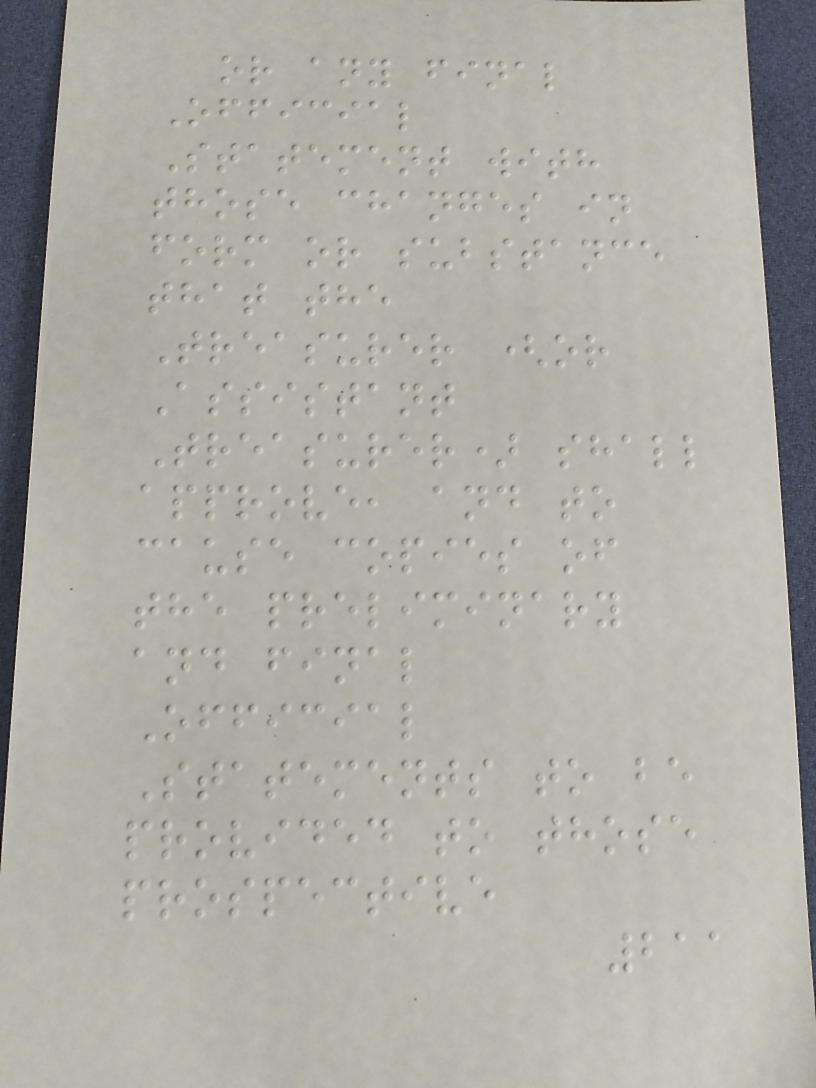or any final
Official
Statement with
those changes in
form or substance
that the
Treasurer (or
Assistant
Treasurer) shall
approve, and to
cause copies of
the preliminary
and final
Official
Statements to be
provided to those
prospective
211
